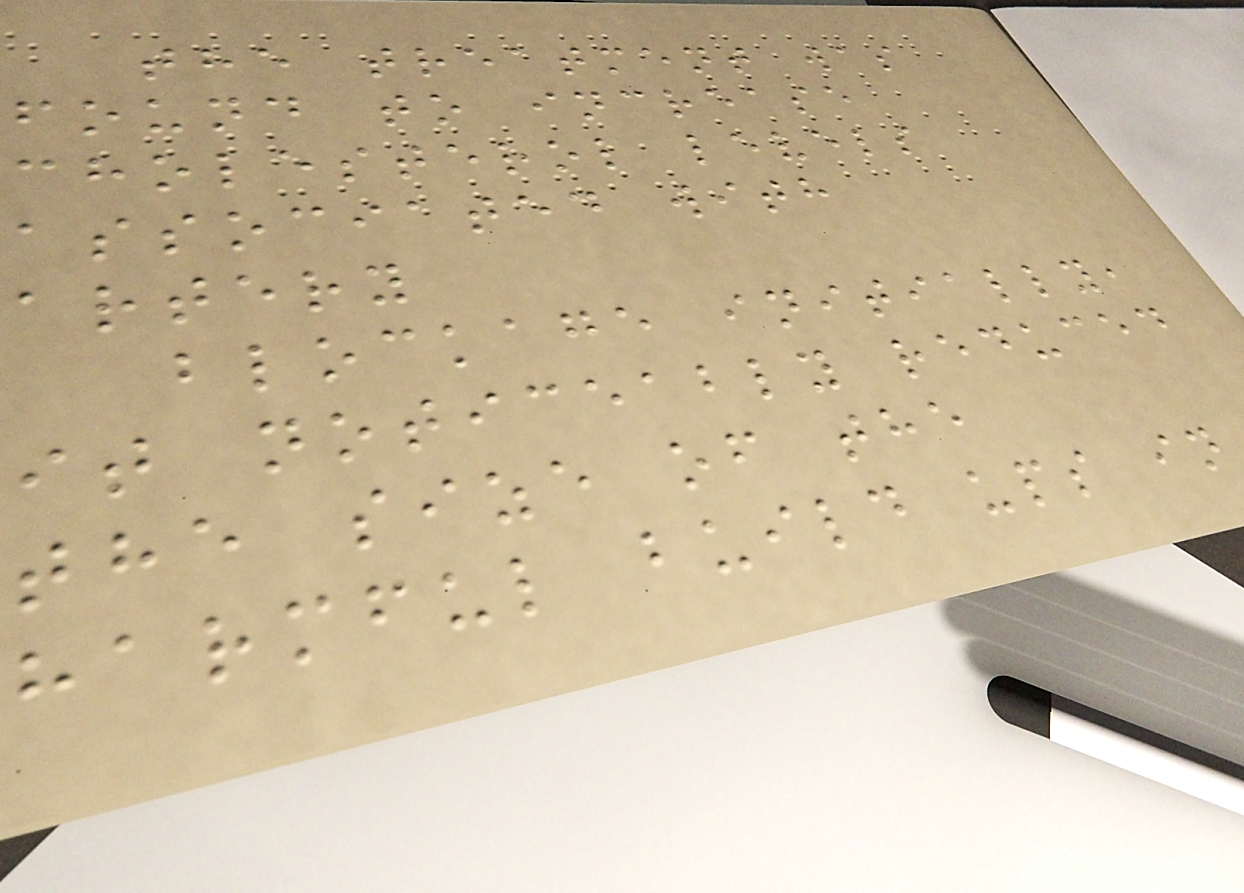the treatment was
found to increase
cholesterol levels
associated with
artery
blockage initially,
it noticeably reduced
the size of the
harmful build ups in
